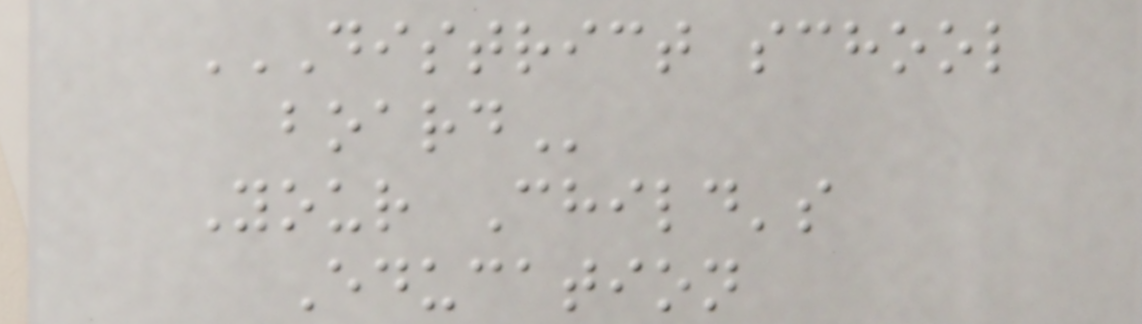DISTRICT SCHOOL
BOARD
Your Child's
Education
